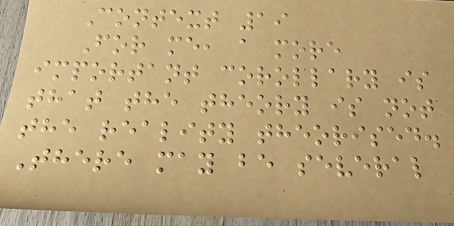Context 19
For me, a more
important corollary is
that the theory is not
the reality theorised.
There may be several
